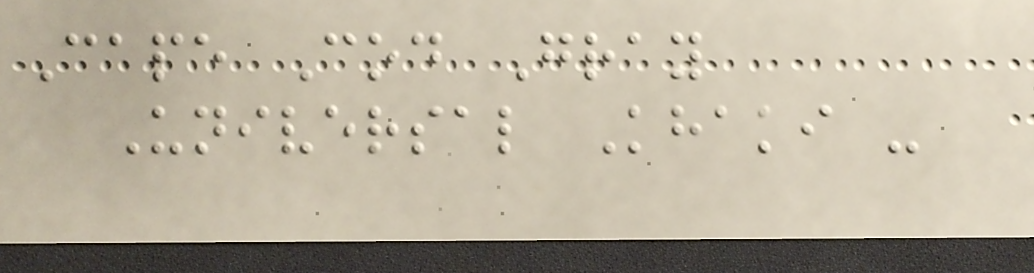Cape Cod Gray
Universal Khaki -
